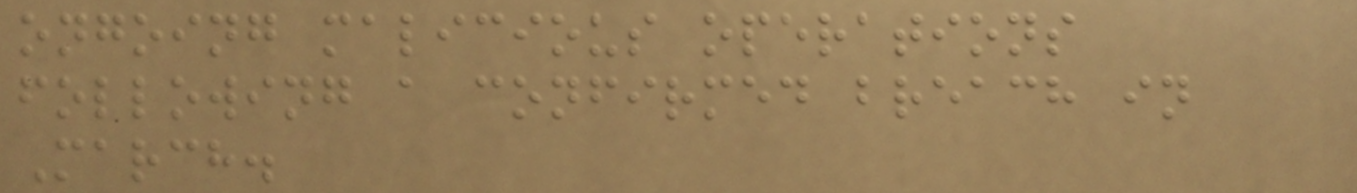ongoing malicious operations
following a confirmed breach in
March.
